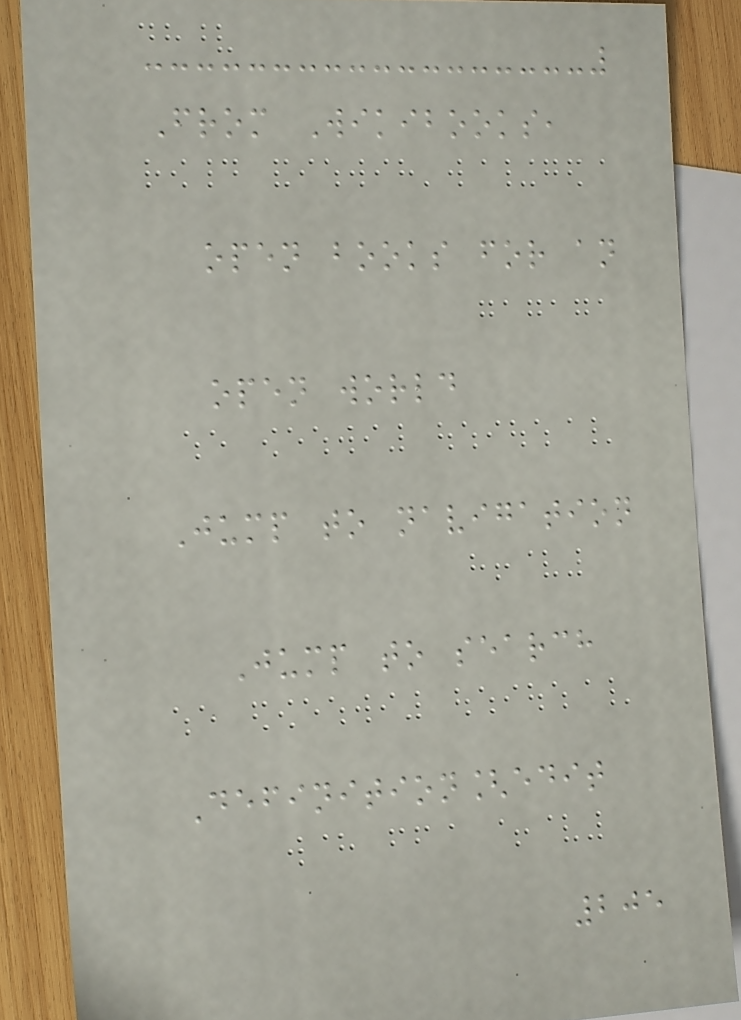From Wikibooks,
open books for an
open world
Jump to navigation
Jump to search
Definition[edit
205
